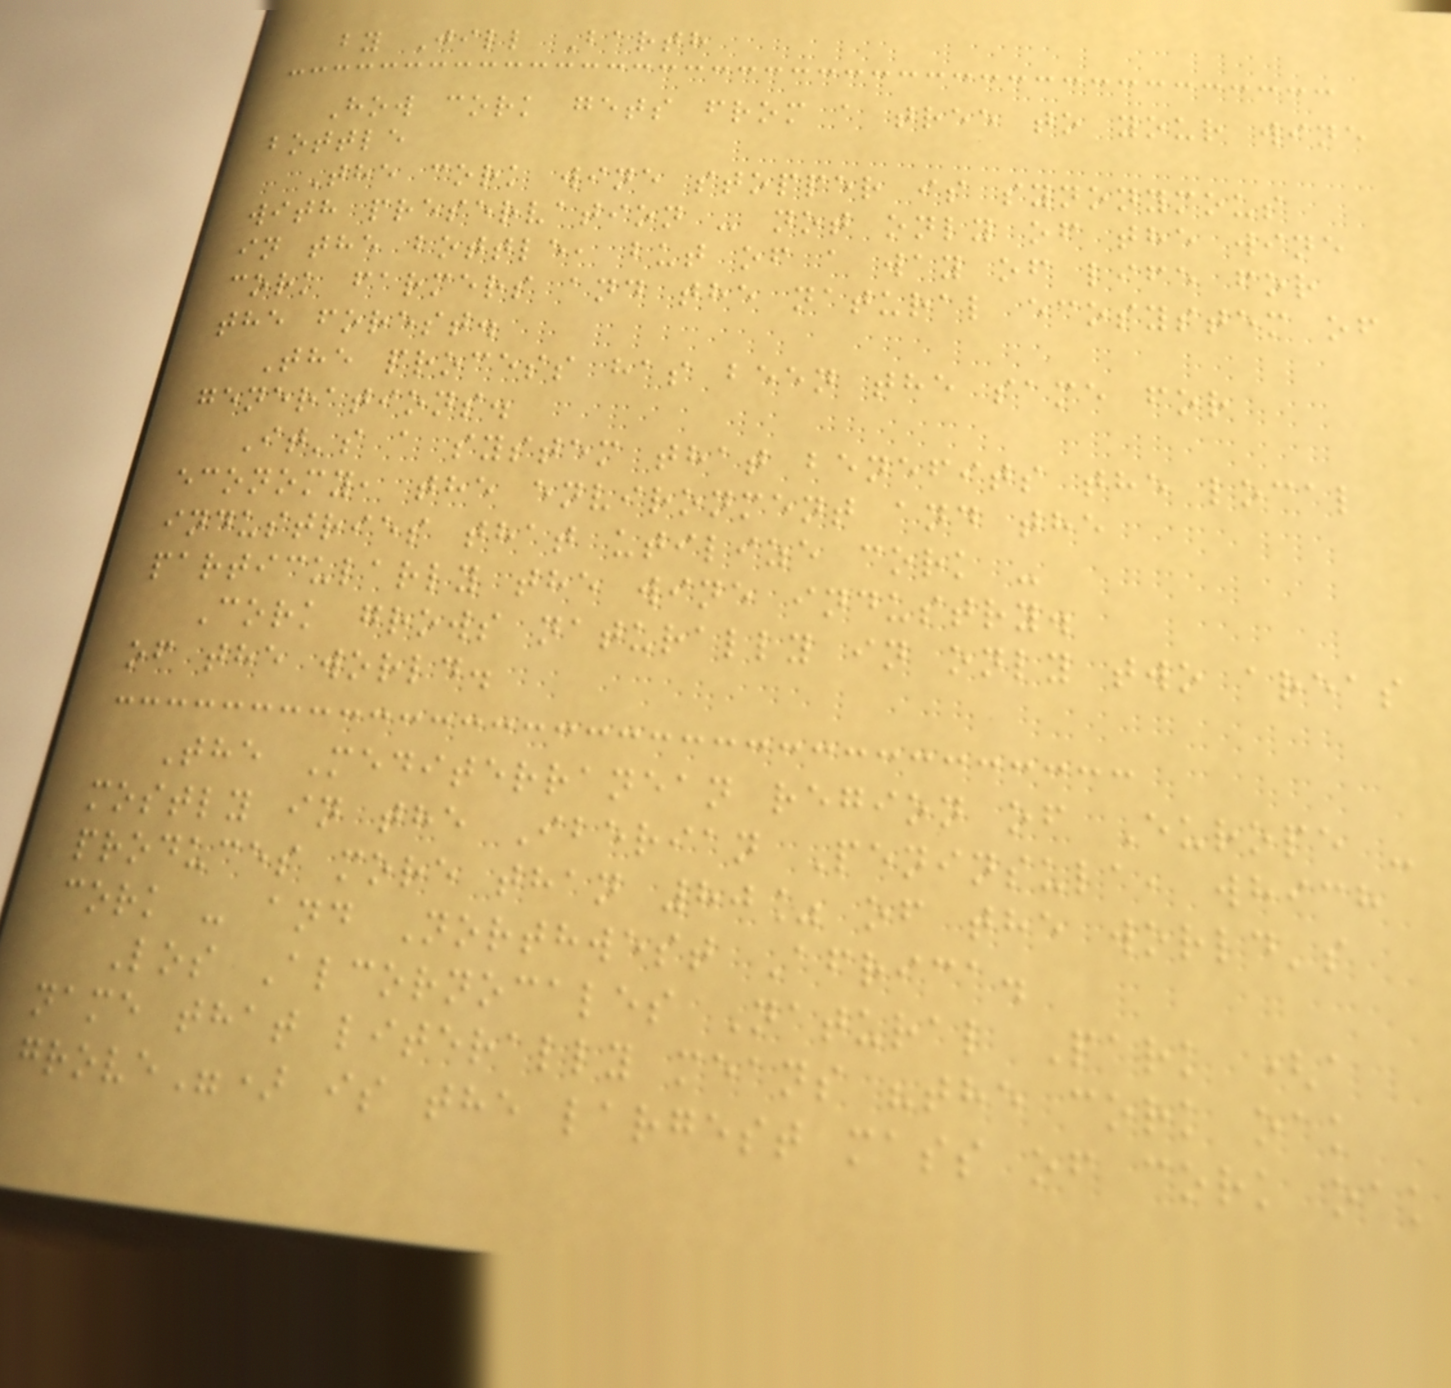by Jill Barth
How cork gets from a tree to your wine
bottle
The cork wine stopper is synonymous
with preservation - not only of the wine
in the bottle, but of a way of life for
cork farmers and the natural ecosystem of
the forest.
The process has been the same for
generations.
It's a system that benefits the local
economy, the environment and the
industries that utilize cork -
particularly the wine industry.
Cork grows naturally in only two areas
of the world.
The Mediterranean region of Europe -
mostly in the Iberian Peninsula, which
produces more than 80% of the world's
cork - and Northwest Africa.
Los Alcornocales Natural Park (a
name that literally means "the cork oak
grove") is the largest mass of cork oak
